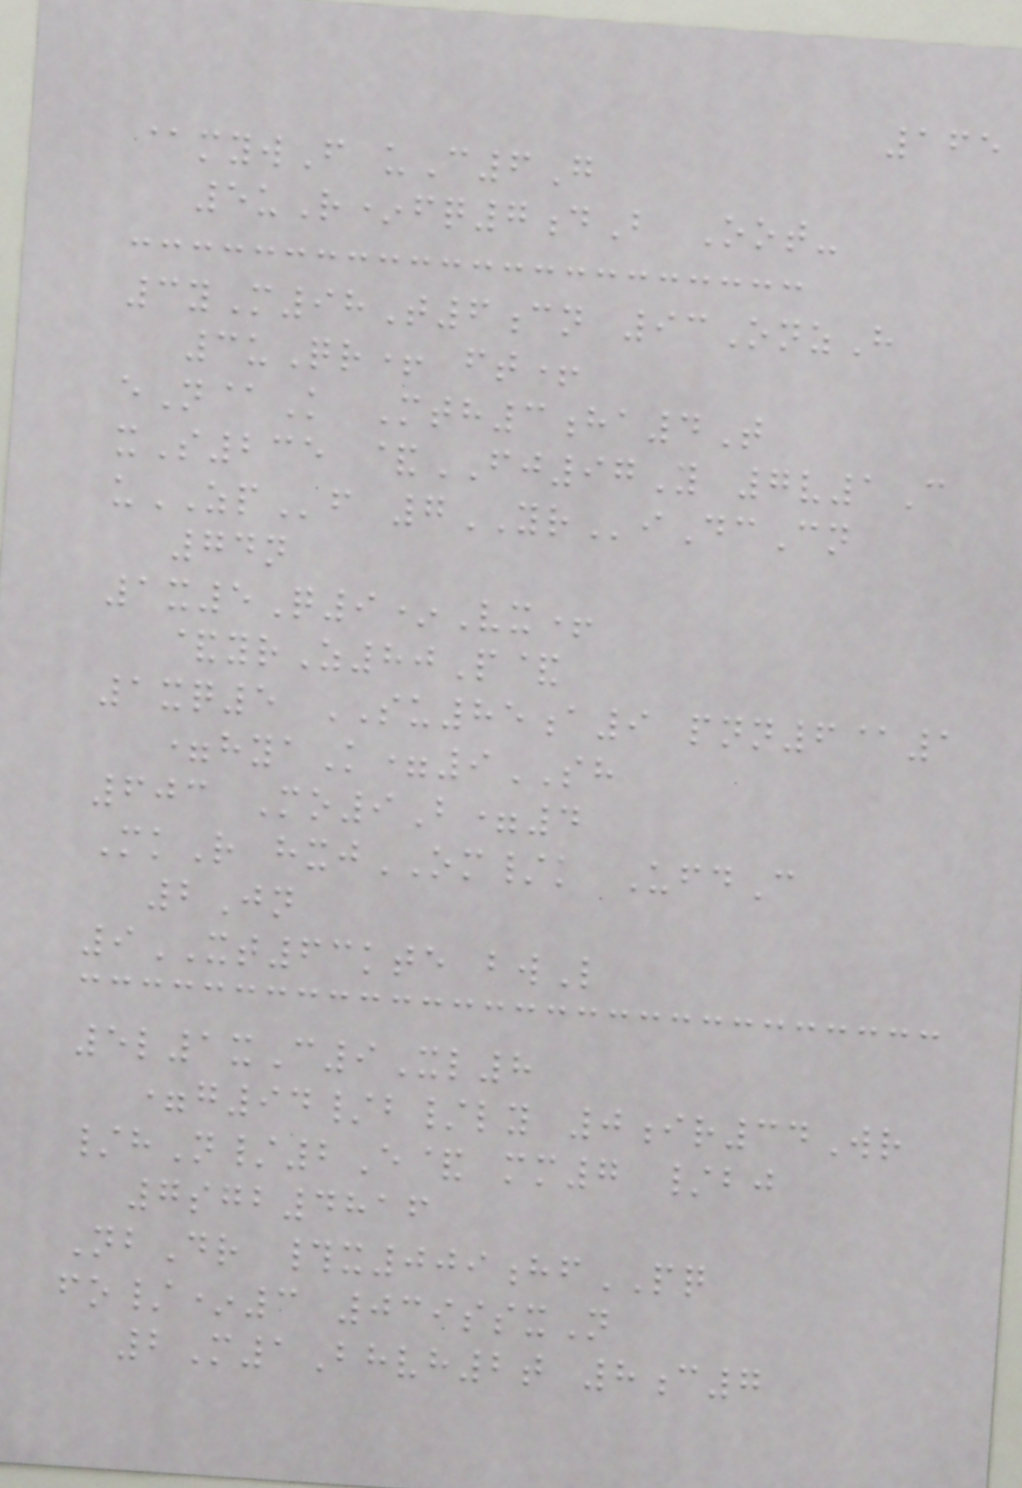165
@mywF uC6G
5uR*fq7dB Oot-
3yM98T6cn 93OnzH
3uQr+ ft+
eN@K Mth3ha4T
xS235 &FJ97Y 7v1C
uZPf 7YRiDcCn
74n
1x5Q9*Vx+
&yrZ80P&
1xq5 SU85a9 pnn6@1
=hyaK=9SH
603 Mo9B=4
MkR hxjOM/k UfdC
2Jn
9XT63kte bwL
5l1xC9Xl8
=g94/b/ly 0ir34Wr
/hN/2E& mm7 /bj
7sgb4816
NbDr #x009hfPQ
fo/*3 039ssxN
2M1Bhvh2t 8c7
